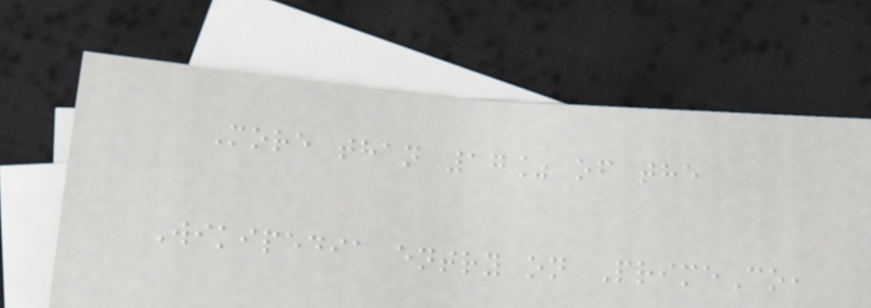More than 17% of the
Wikipedia entry on PrimeCo,
